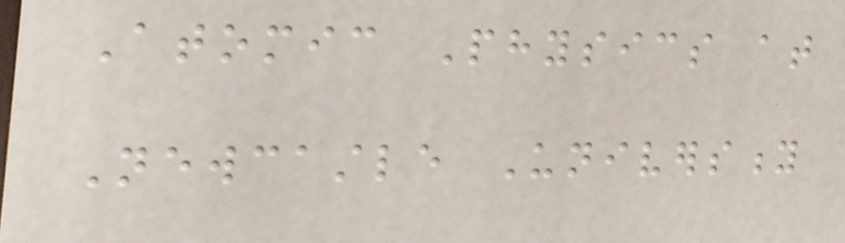Atomic Physics at
Newcastle University
